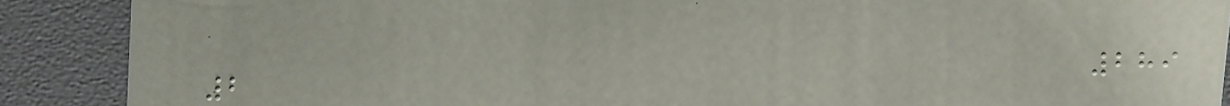289
2
